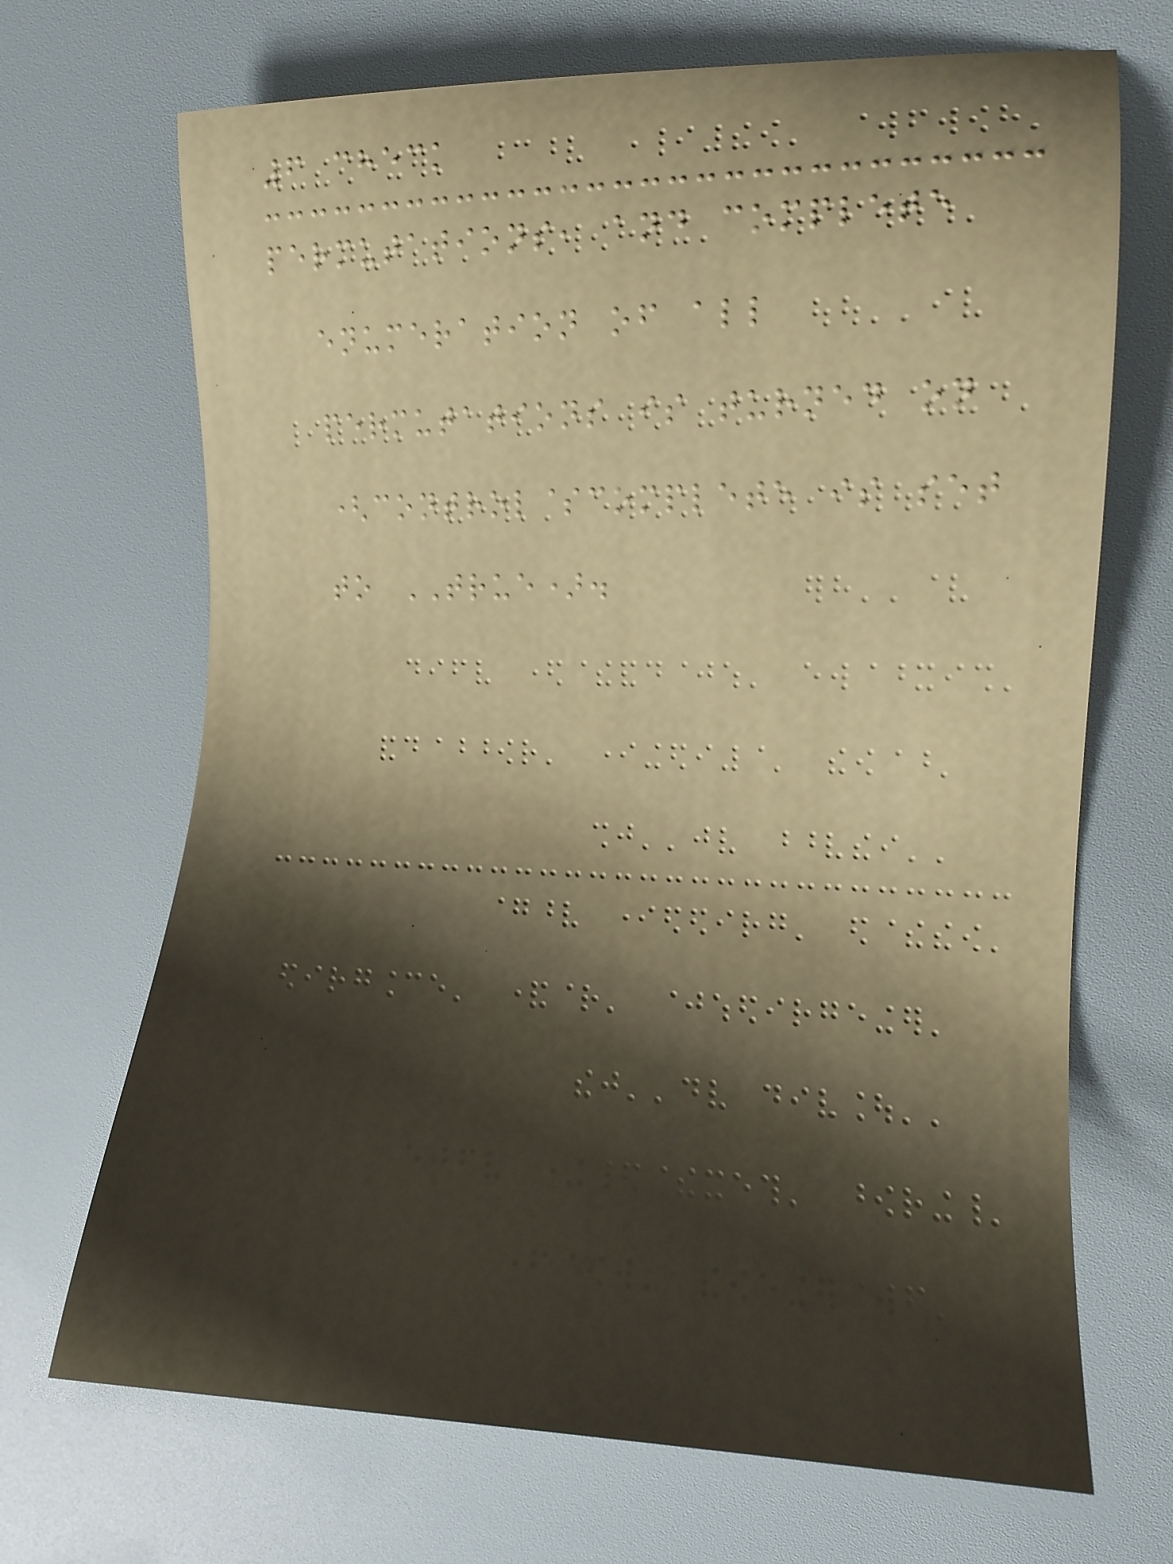6 check
permutations, and complete
enumeration of all
permutations is turned on
(control$complete is set
to TRUE).
